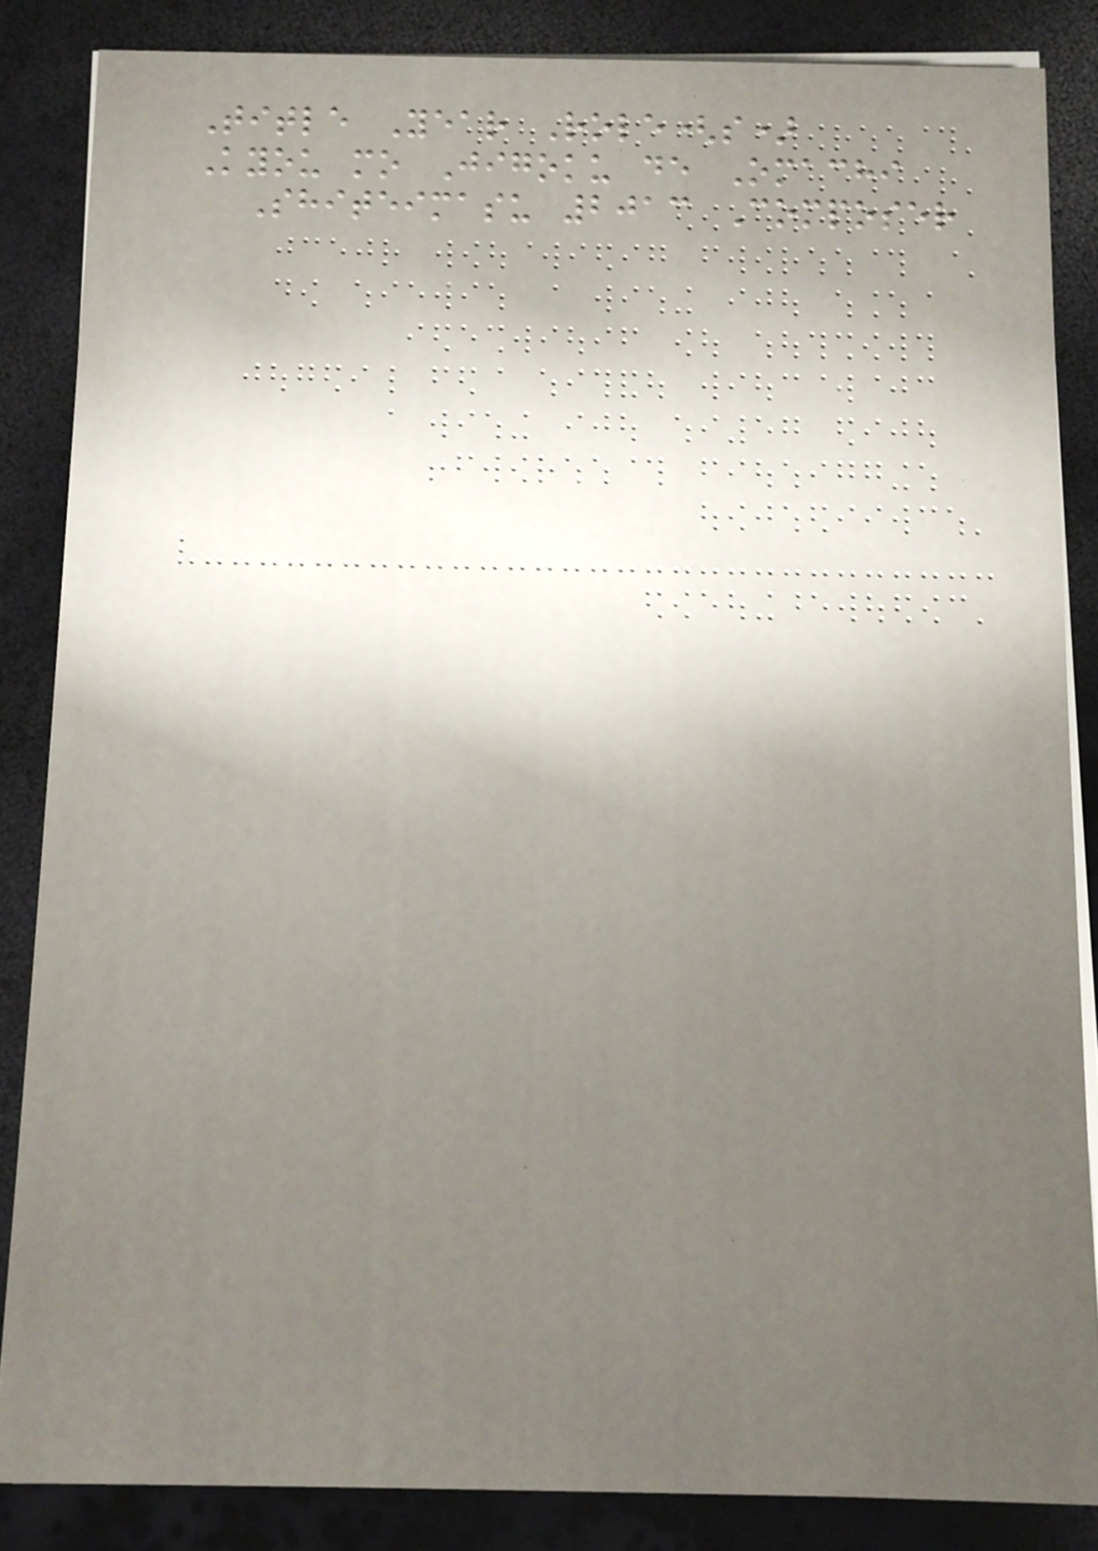Title Year Role(s)
Kyou mo Jigoku de Omachi
Shiteimasu 2013 Composer
